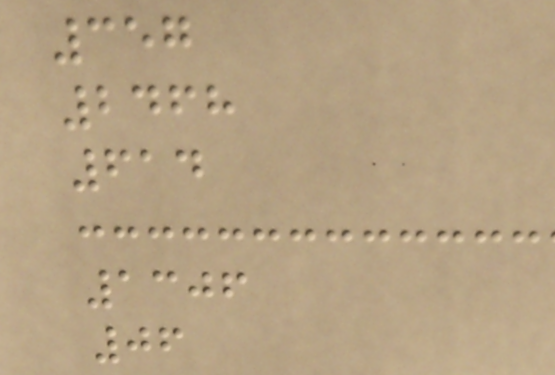357
2468
614
1306
06
